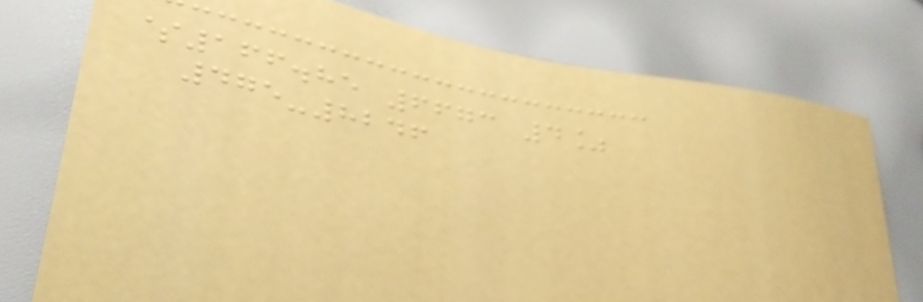$166.85 6673 4%
475-8246
